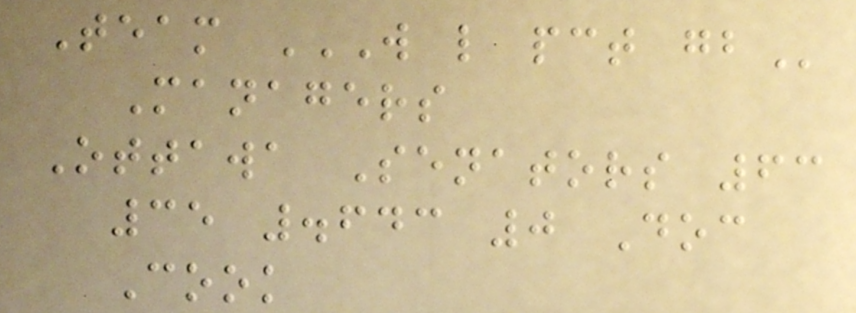Team W L PCT GB
Managers
Ottawa Senators 63
35 .643 0 Doc
Cook
